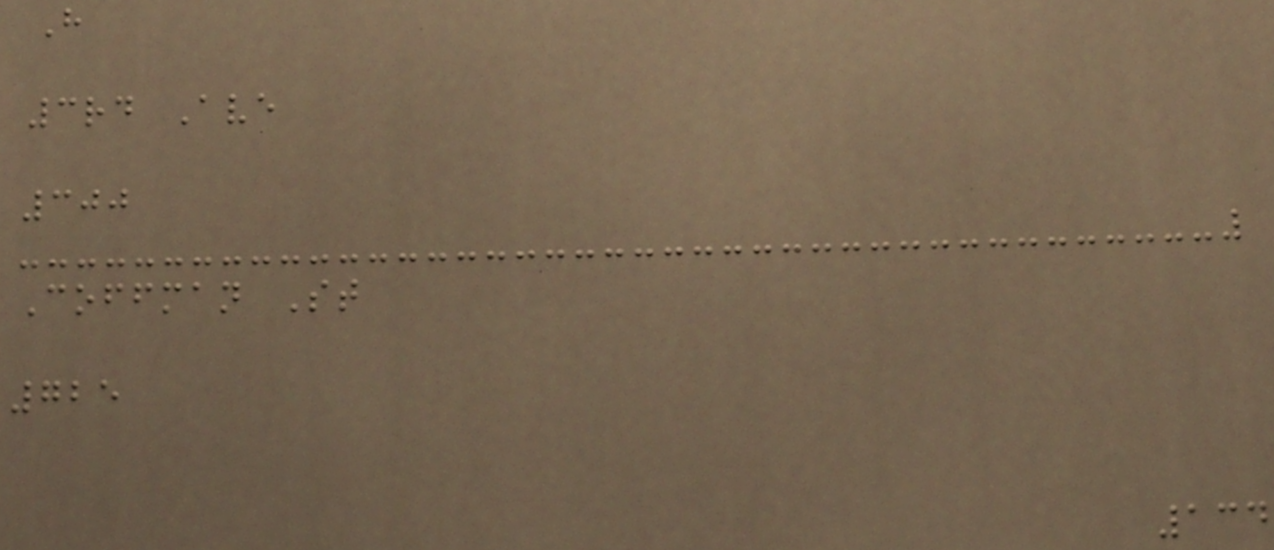H
3rd Ave
300
Coffman St
725
134
